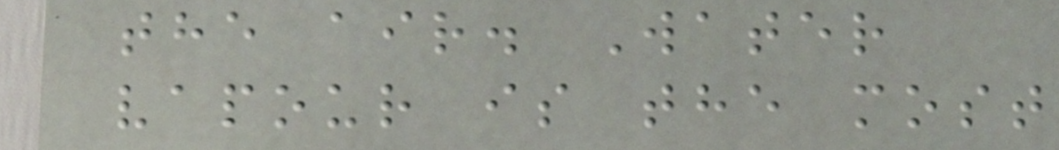the air. Water
vapour is the most
